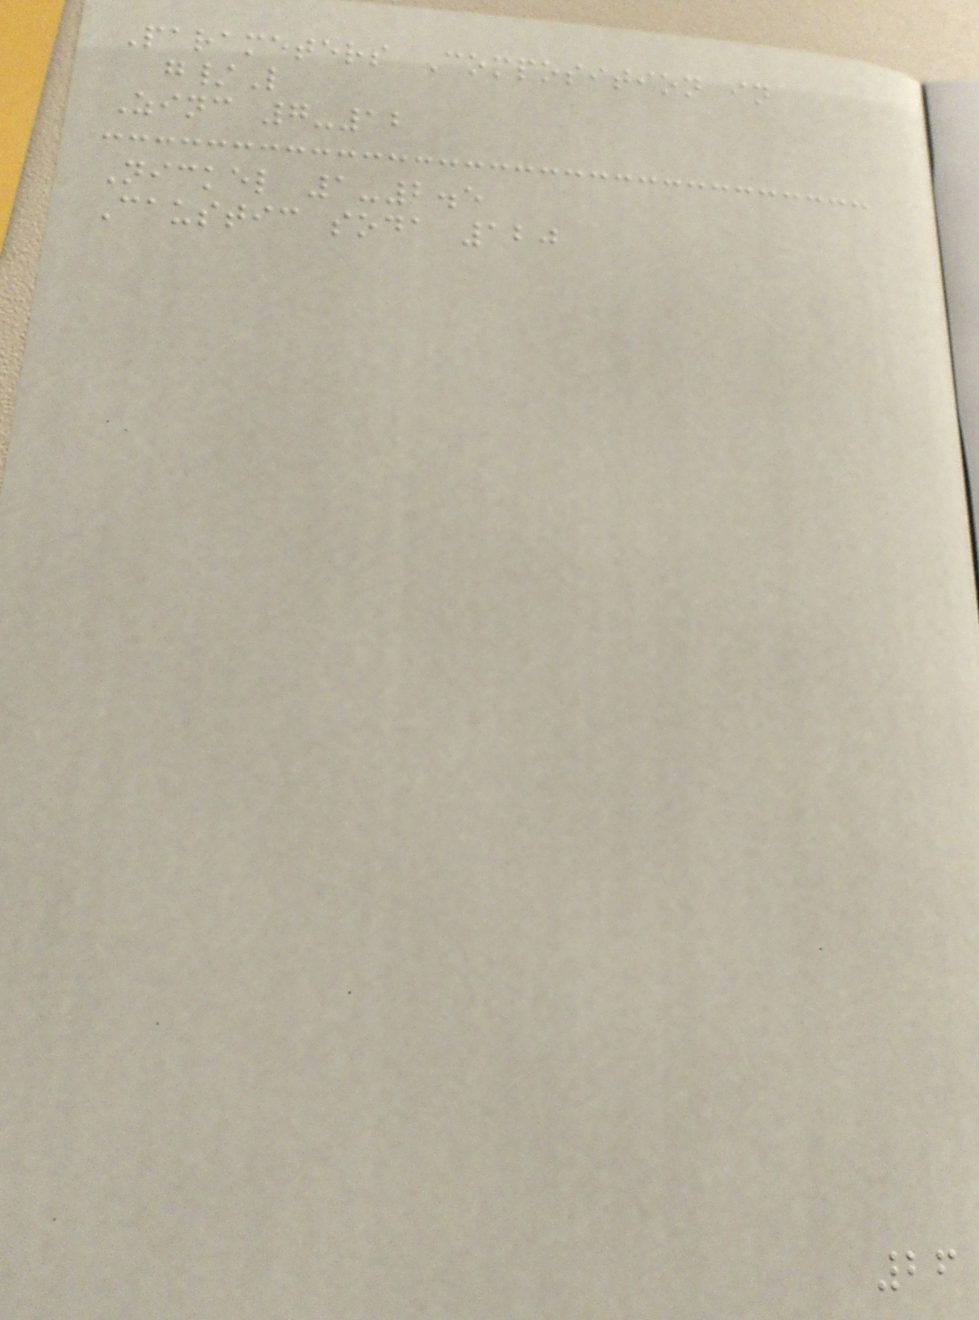Parameters Composition in
g/L
Zinc 7-12
Nickel 1-2.5
Caustic soda 120
26
